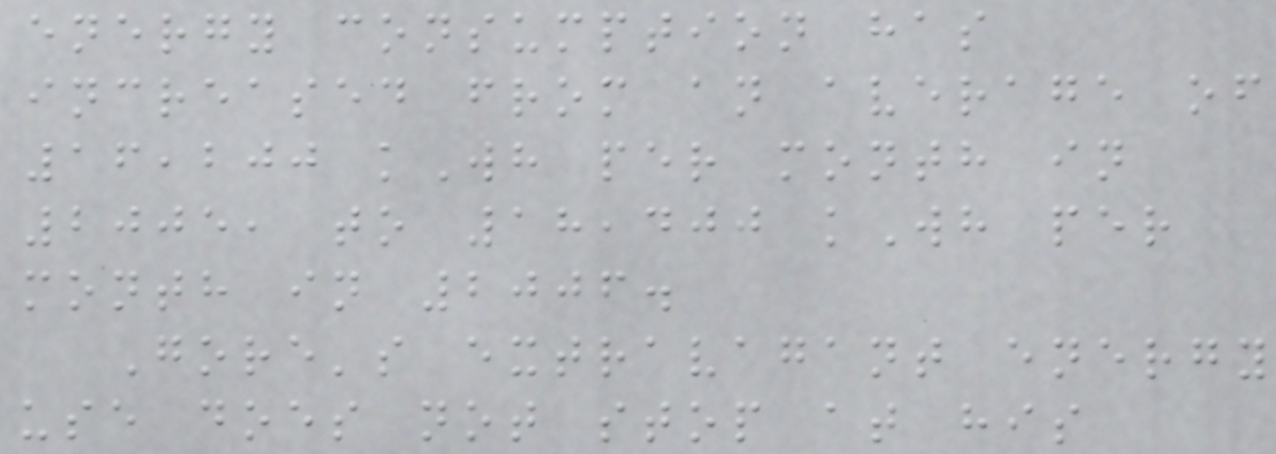energy consumption has
increased from an average of
16,200 kWh per month in
2005, to 18,400 kWh per
month in 2006.
Gore's extravagant energy
use does not stop at his
